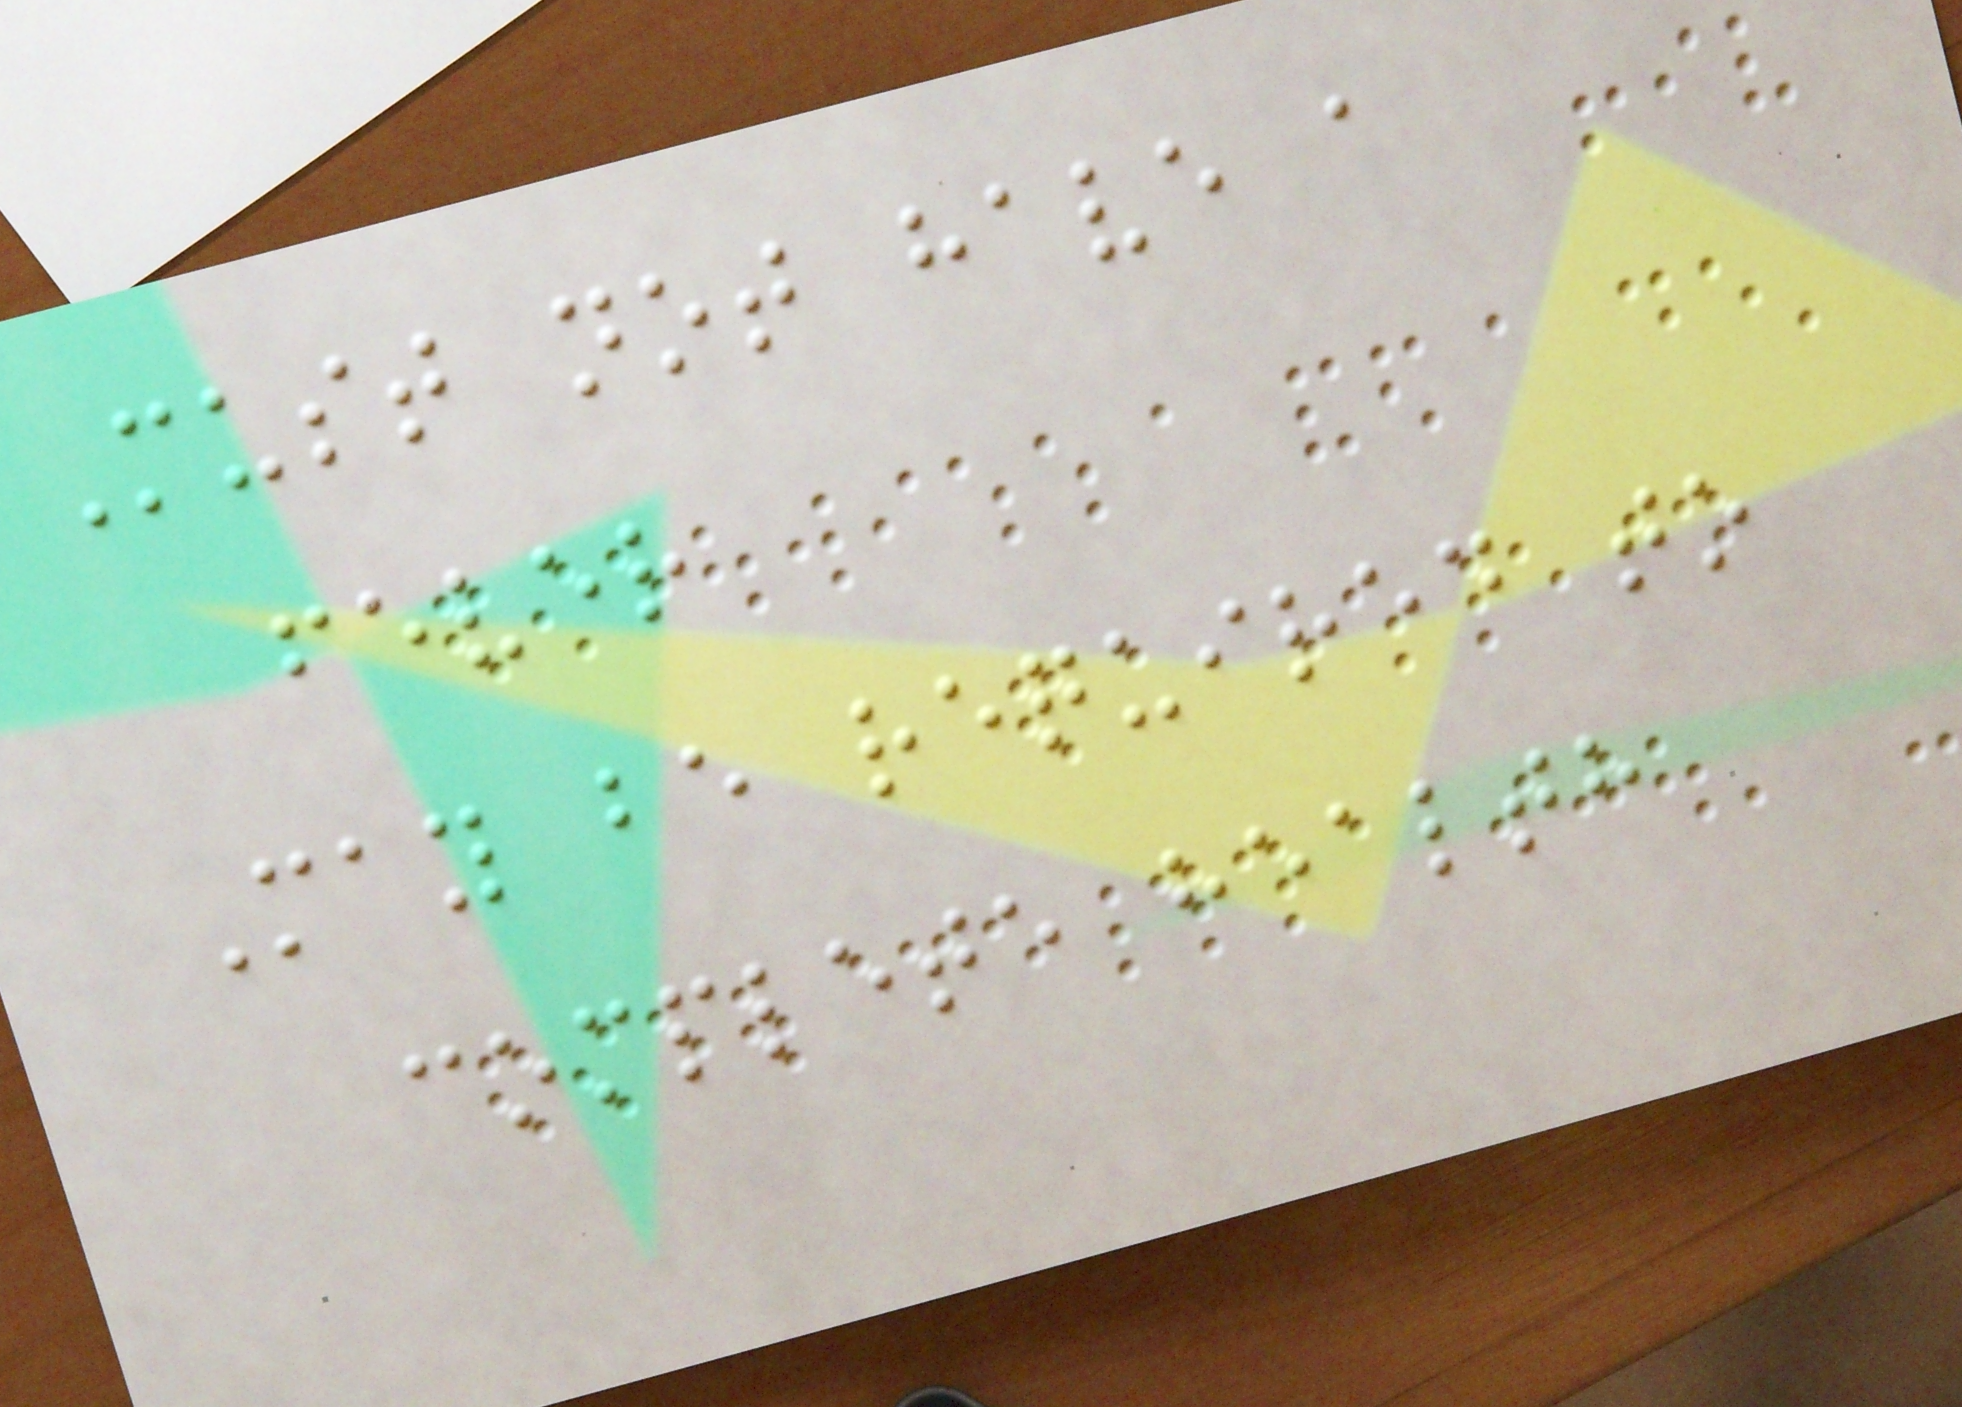Must not have a
fever
May be required to
complete health
